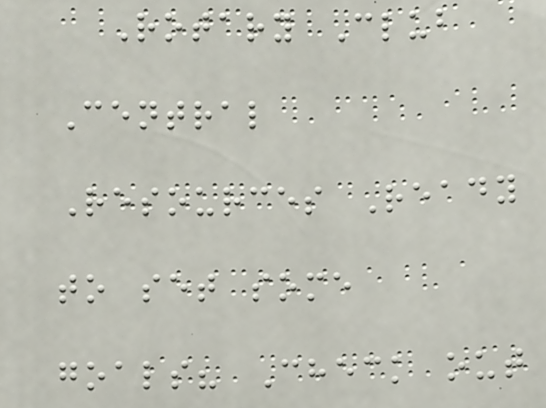Rotary Club
Central
Resources Ready
to set some
goals? Check out
